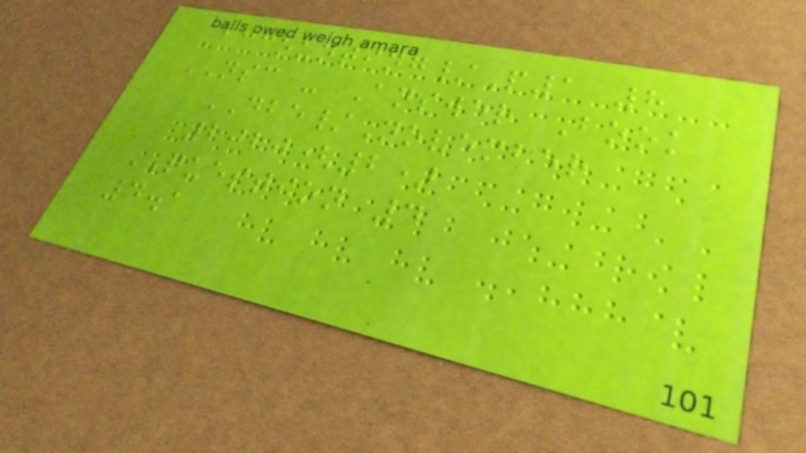Accounting/P1 8
NSC - Answer Book
DBE/November
2020(2)
QUESTION 4
4.1
